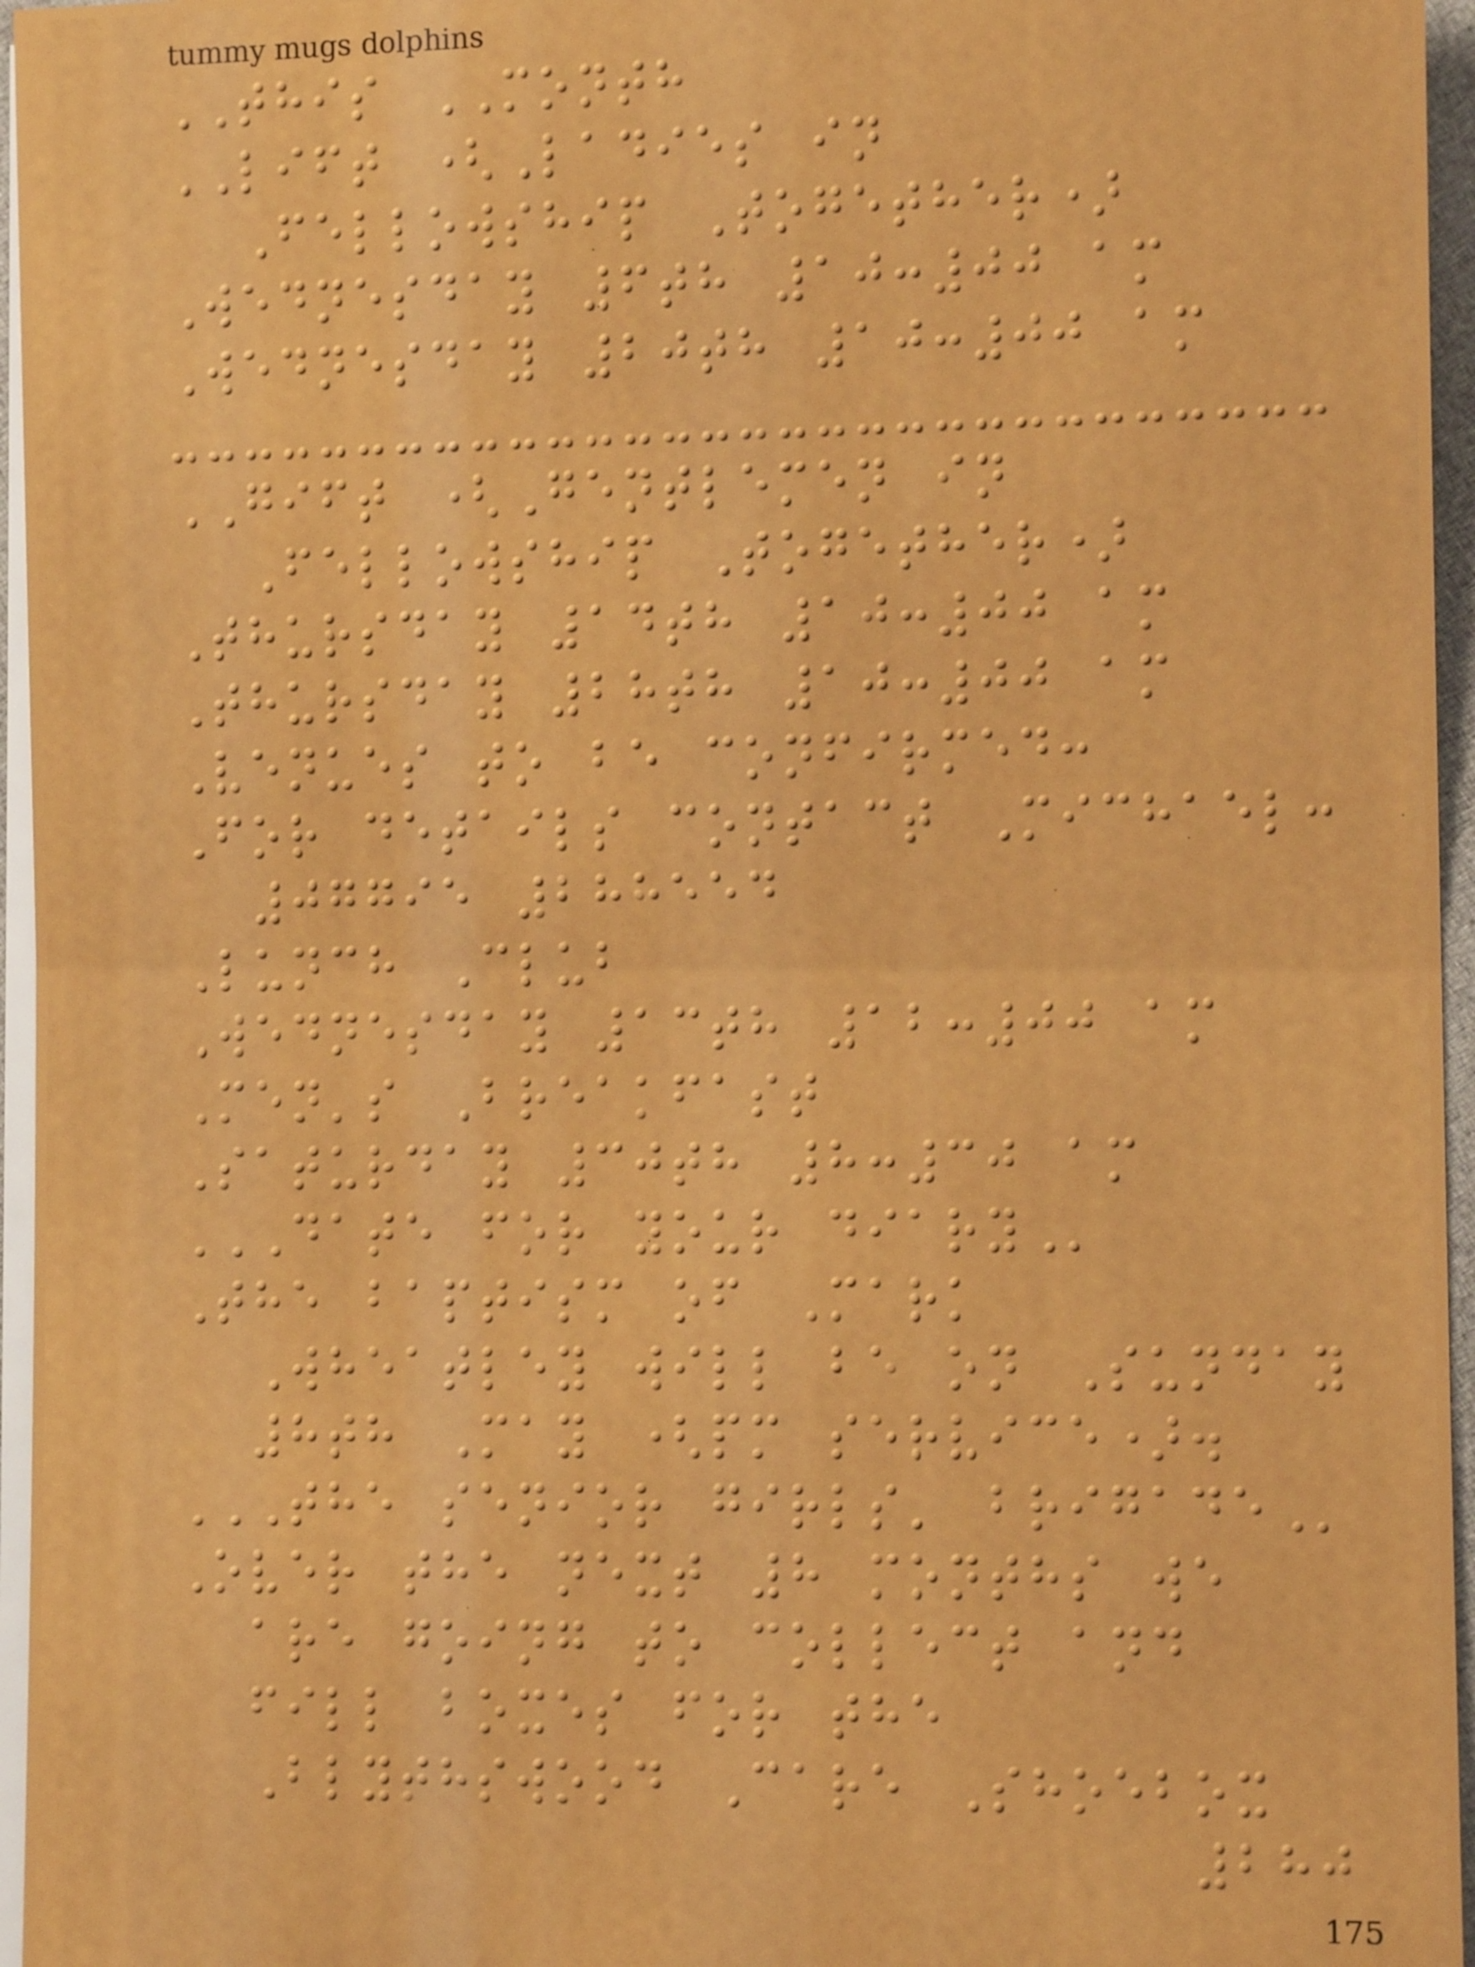THIS MONTH
LIFT (Ladies in
Fellowship Together)
Wednesday 6th 10:00 am
Wednesday 20th 10:00 am
GIFT (Gentlemen in
Fellowship Together)
Thursday 14th 10:00 am
Thursday 28th 10:00 am
Venues to be confirmed:
For details contact Michael:
07795 288554
Lunch Club
Wednesday 13th 12:00 am
Men's Breakfast
Saturday 30th 8:30 am
DATE FOR YOUR DIARY
The baptism of Mark
Wheatley will be on Sunday
8th May (pm service).
THE SENIOR GIRLS' BRIGADE
Over the next 8 months we
are going to collect and
fill boxes for the
Blythswood Care Shoebox
280
